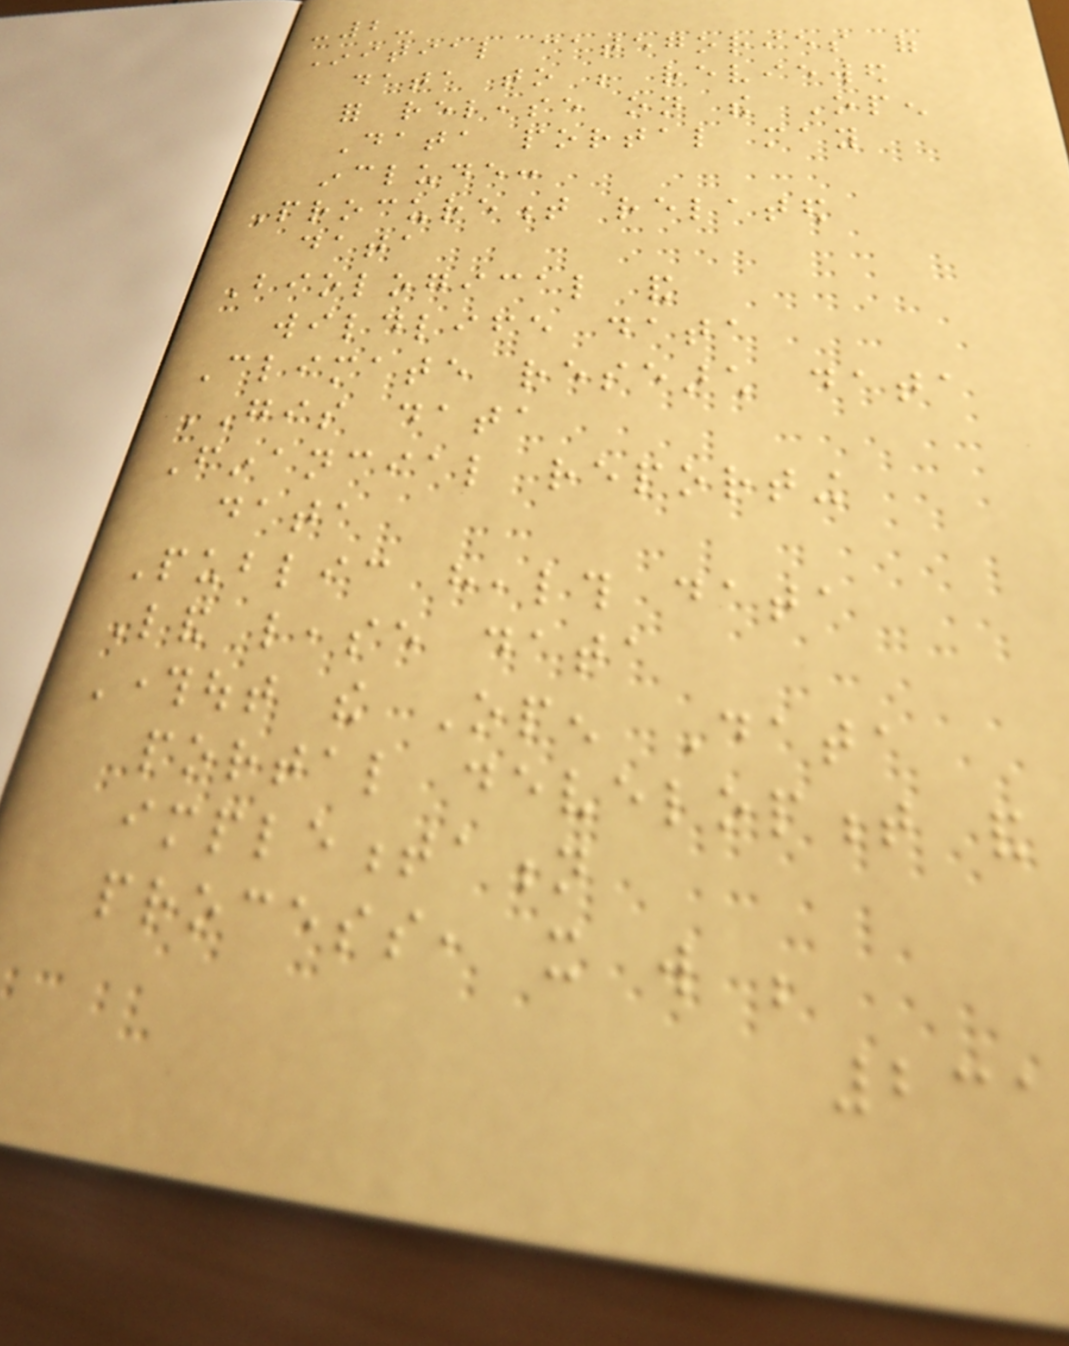-2-
Initial categories of
data to be reviewed
for release on the Open
Data portal may
include:
Procurement related
data
Biological and
wildlife data
Climate research data
GIS data
Financial reporting
data
Public health data
Land lease data
Throughout the Open Data
portal development and
implementation
process, it will be
231
